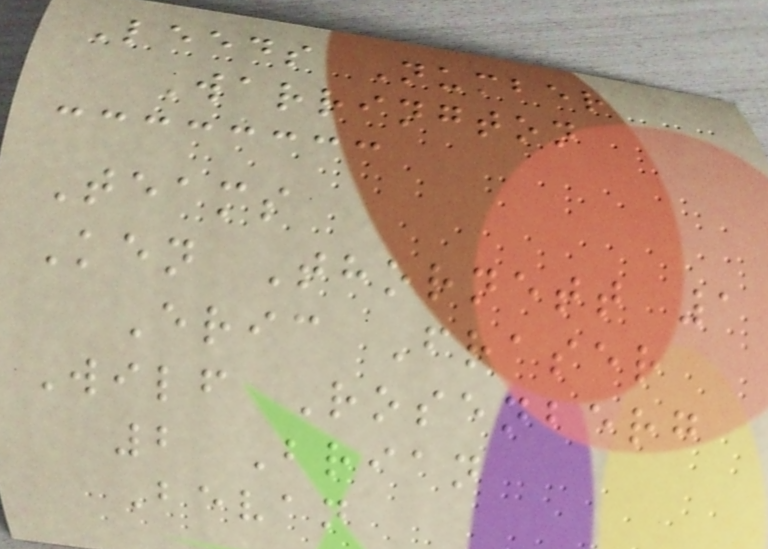Leeds Number
Warrington
Teams
Ken Thornett 1
Eric Fraser
Wilf Rosenberg
2 Brian
Bevan
